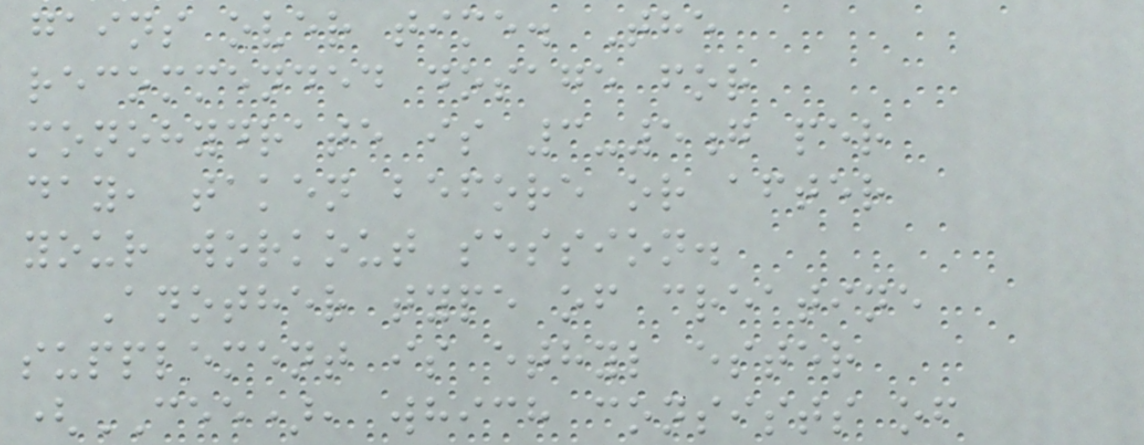gains over time. The
recommended dosage for
monohydrate is 3-5g per
day, taken before or after
your workout session.
Another type of creatine
supplement is ethyl ester
(CEE), which consists of
